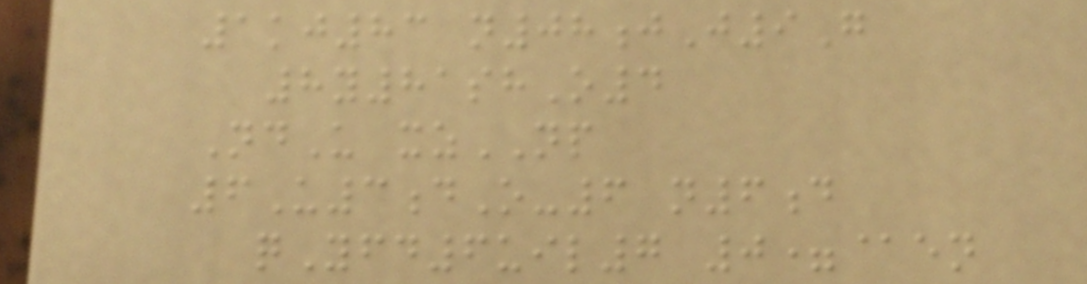1kj83 n08jJ9G
8y81shO4
NdU xzNP
6U3dO-6 n6d
qYfd6uil7 0=@en
